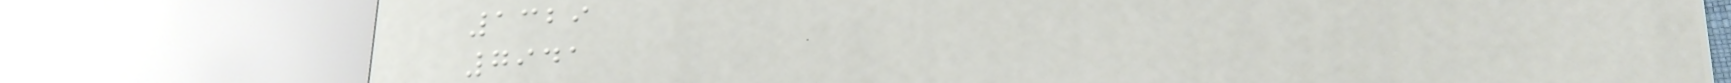1329
7941
